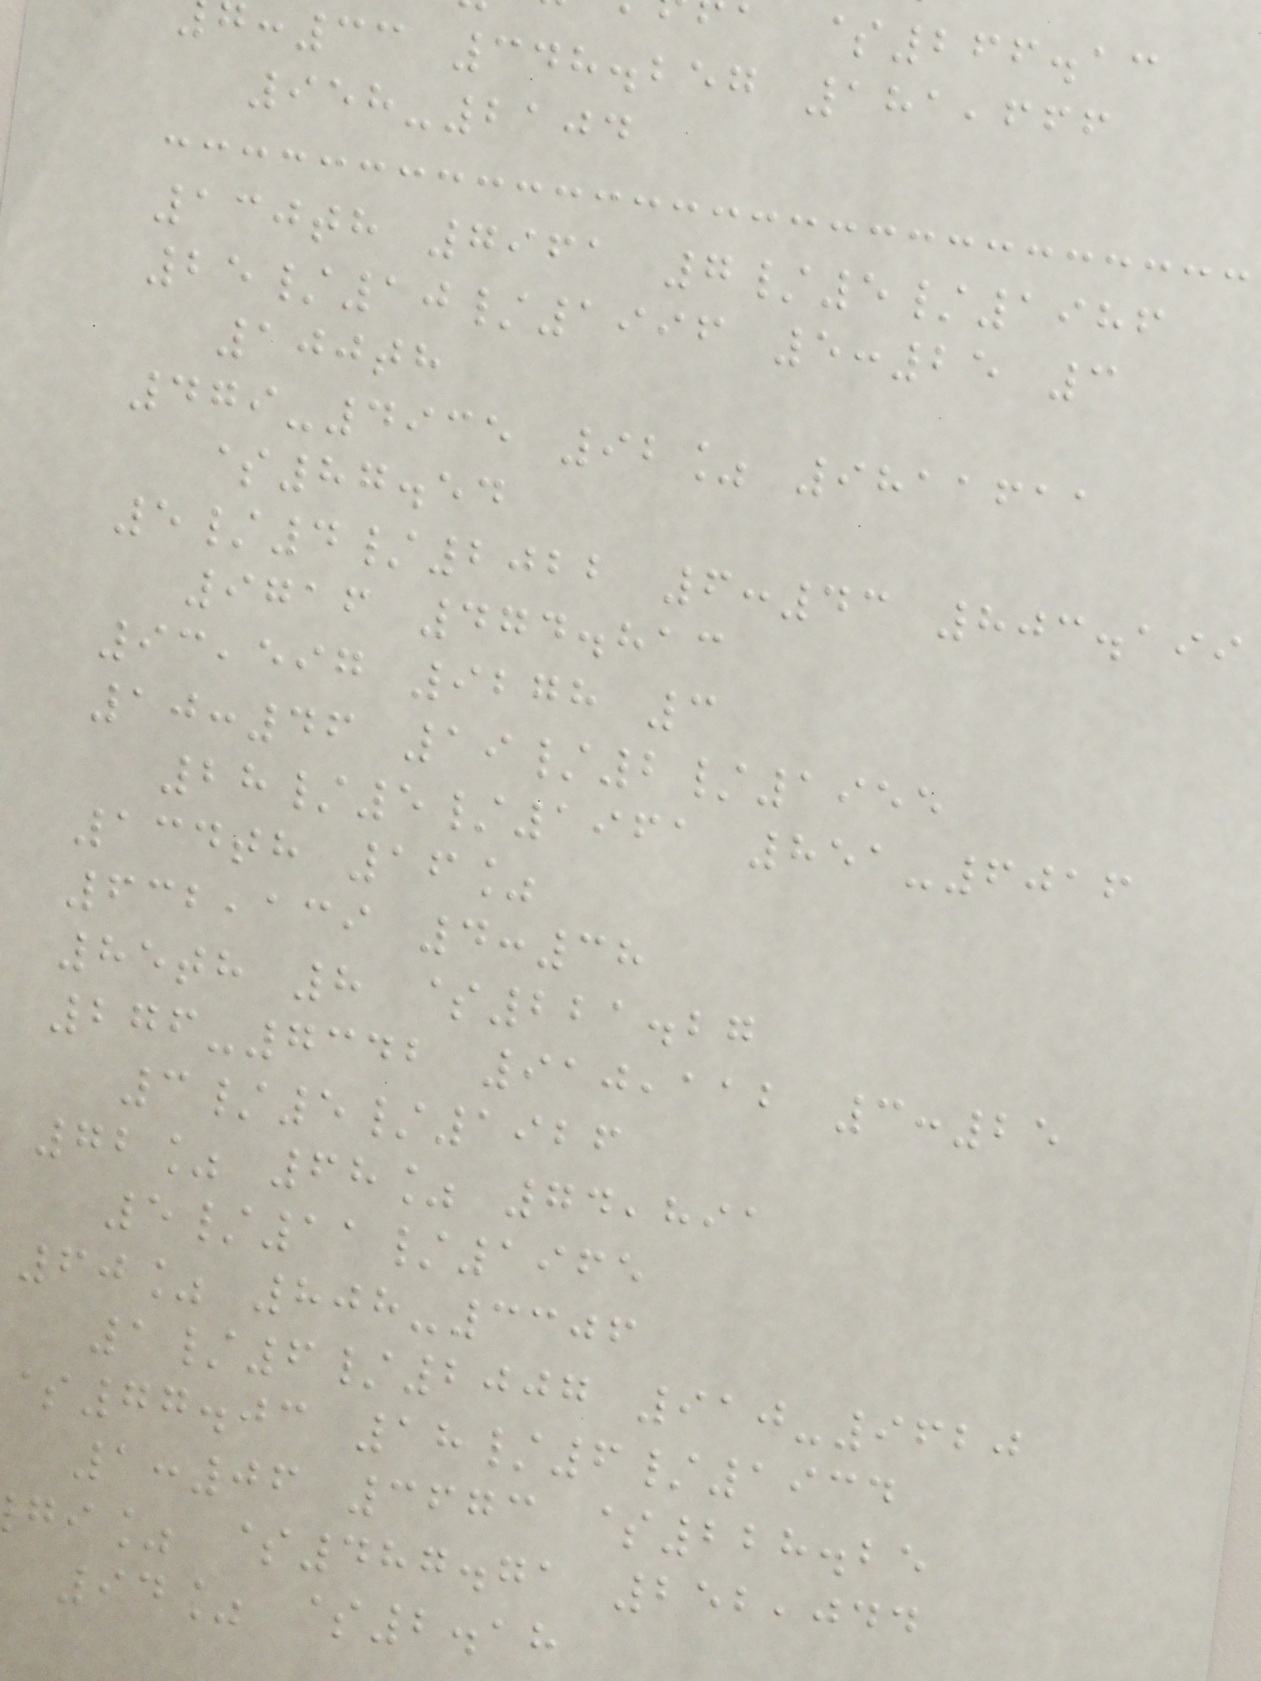a $266.13
:33 348.257 181,666
958-2104
130th 7961 7/5/1986
25/10/1996 5:25 3
100th
479-4935 92% 9811611
$87.54
5/4/2022 6:43 803.199
9716 474.813
93,597 9278 3
10:46 19/2/1955
28/5/1961 851-6016
134th 16%
632,139 4:38
85th 8 $221.27
276-7342 910,112 3:25
3/5/1926
72% 68% 74,891
5/11/1965
60% 808-3306
1/6/2007 910-9620
$77.03 18/6/1934
1:06 3673 $228.25
gi% $487.71 252,044
94% $2.18
